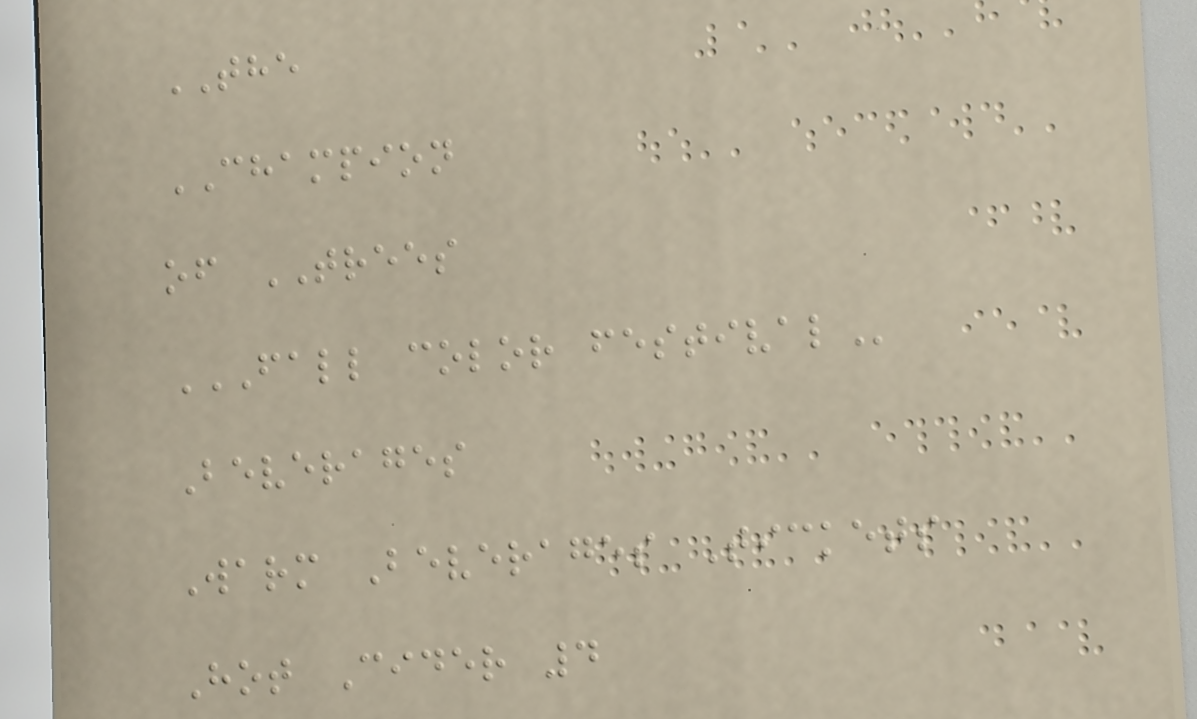THE
CHAMPION
of TREES
FALL COLOR FESTIVAL
Beverages
Warm Beverages Tickets
Hot Cider 4
